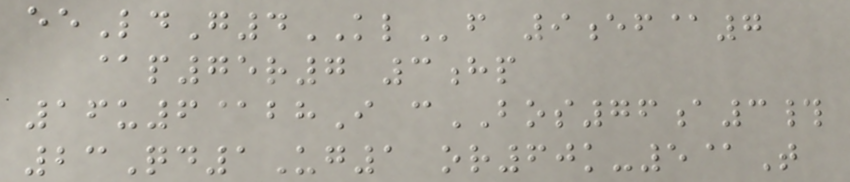eeLdG4KLf 9ef@7
@p75r7 3hp
16u6@bhI cBOS76a3#
23Qd1Ug1 or60k-5@T
